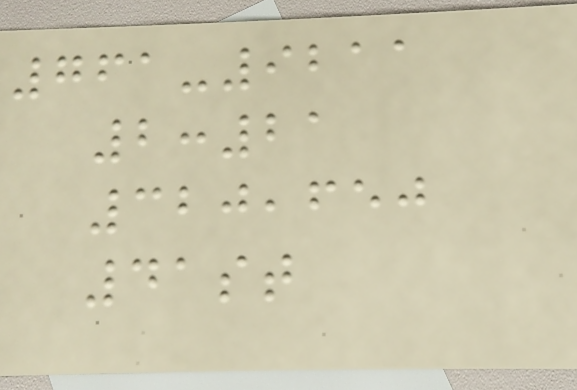761-9211
2:21
320,650
41st
